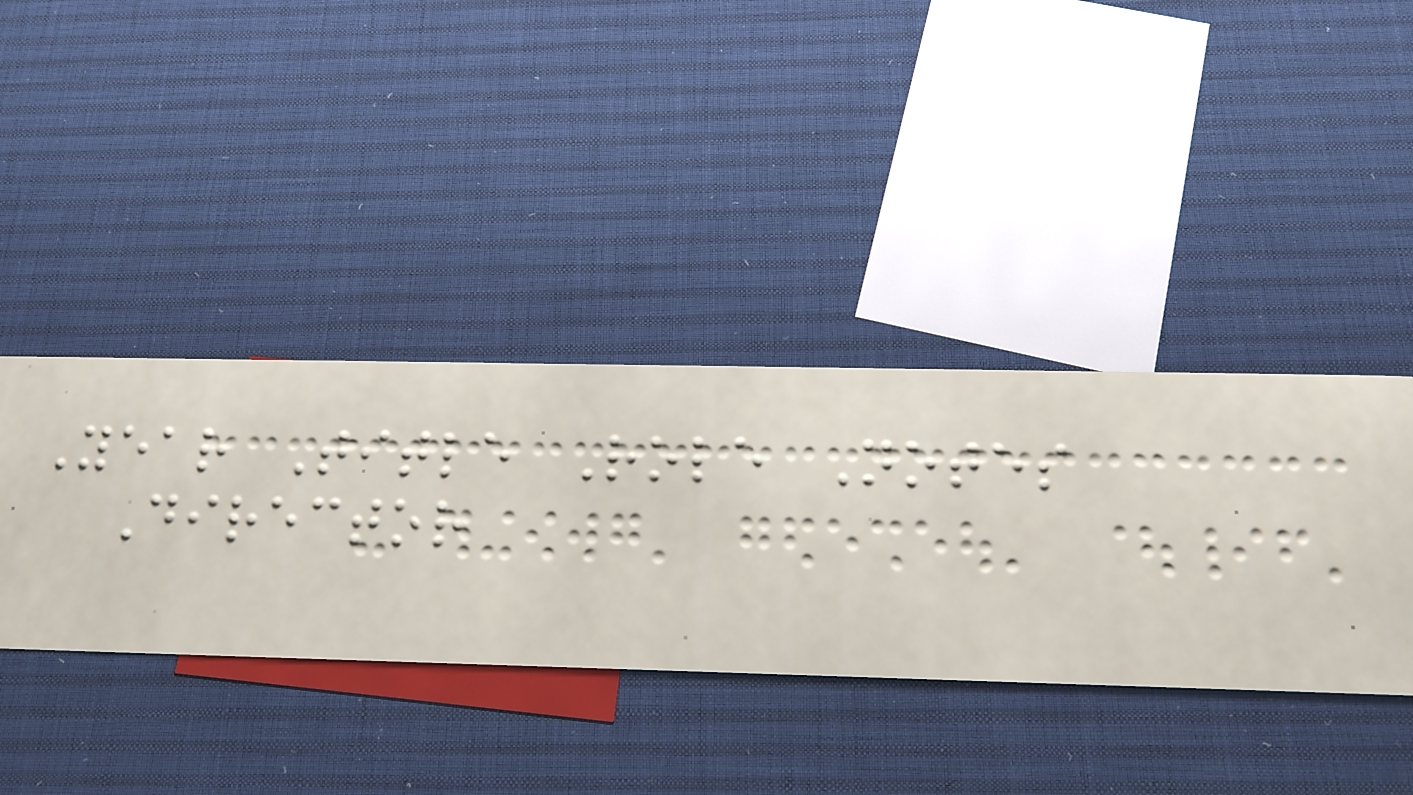Year Title Role Notes
Director
